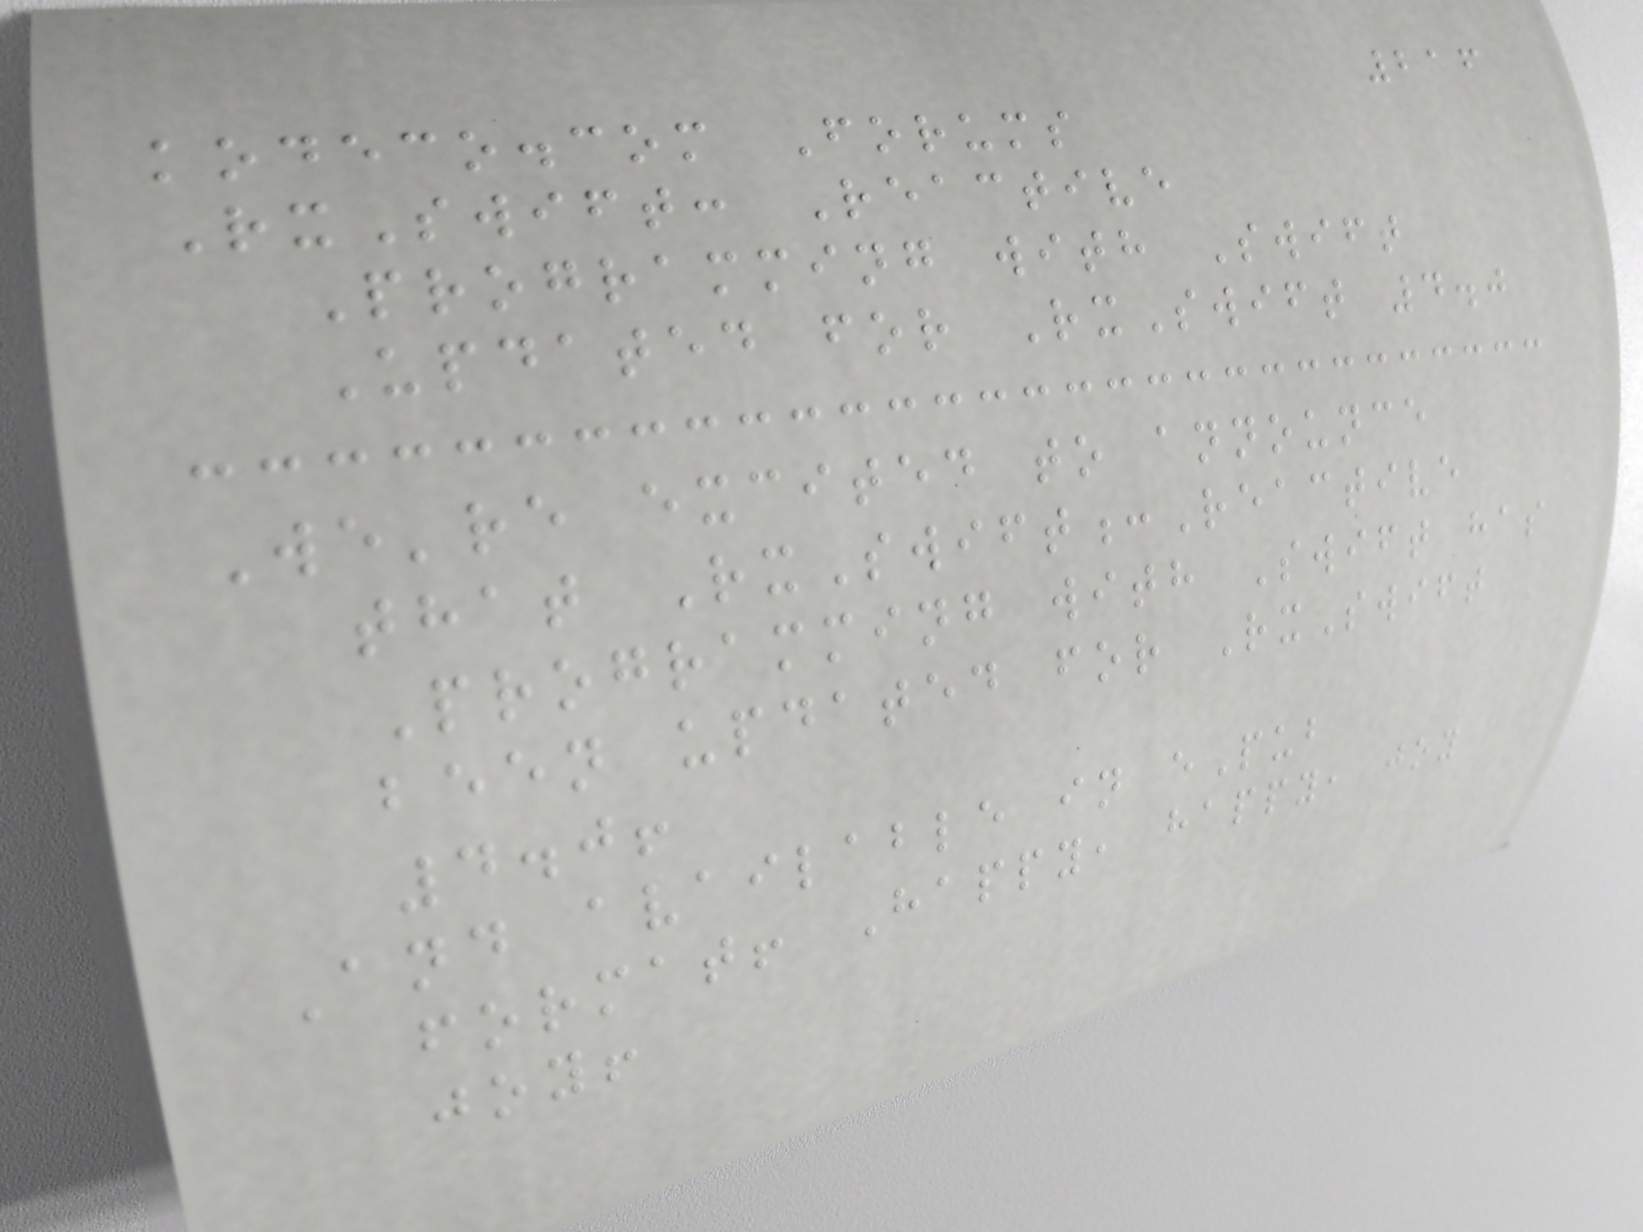216
kodeco.com Forums
RxSwift: Reactive
Programming with Swift
Updated for RxSwift 4.0
We're excited to announce
that RxSwift:Reactive
Programming with Swift has
been updated for RxSwift
4.0!
And available in ePub
format! Happy, happy, joy
joy!
